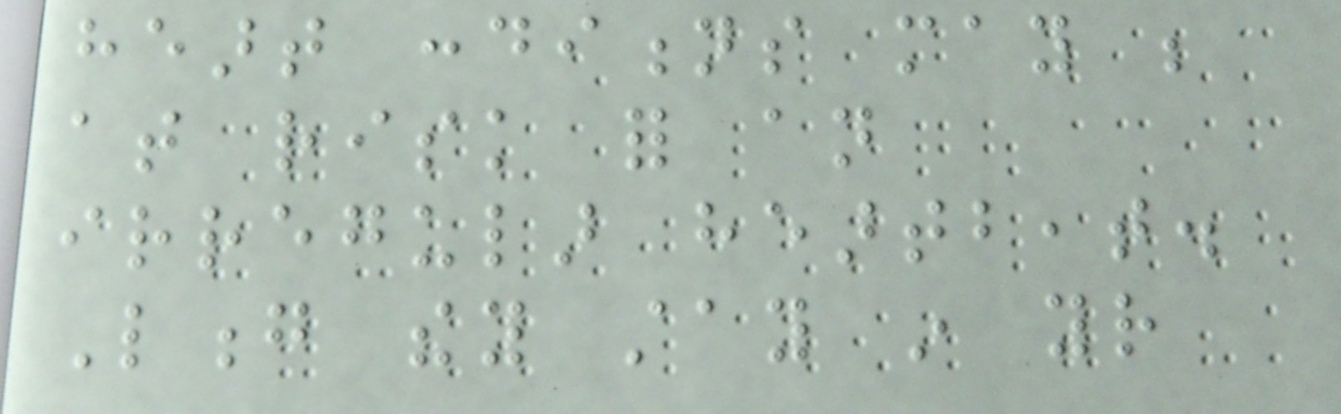heart conditions may be
at risk for an
irregular heartbeat.
Long they stay in your
